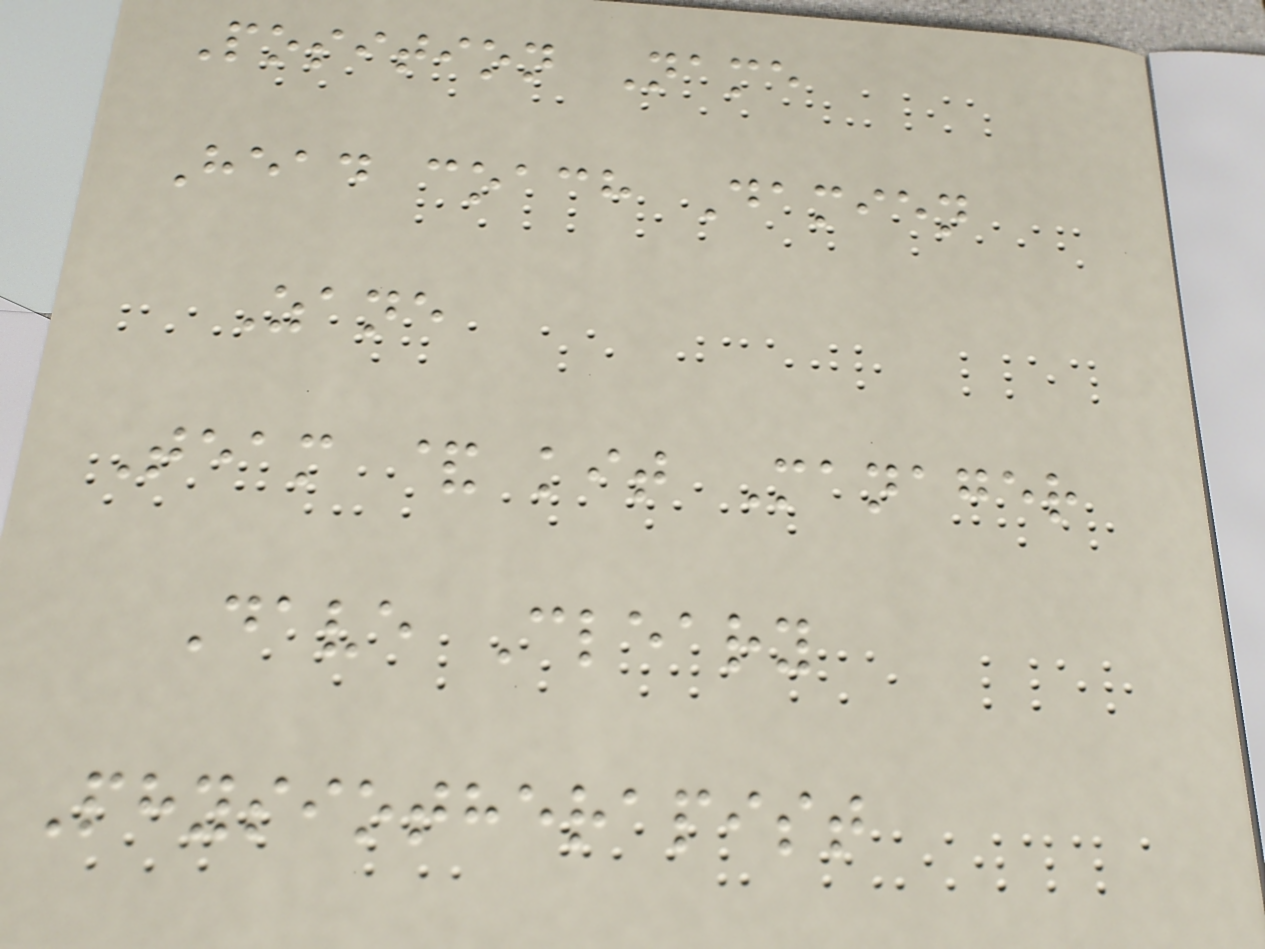Position Name
Head coach Damien
Zane
Team & kit Manager
Dave Cleary
Physiotherapist
